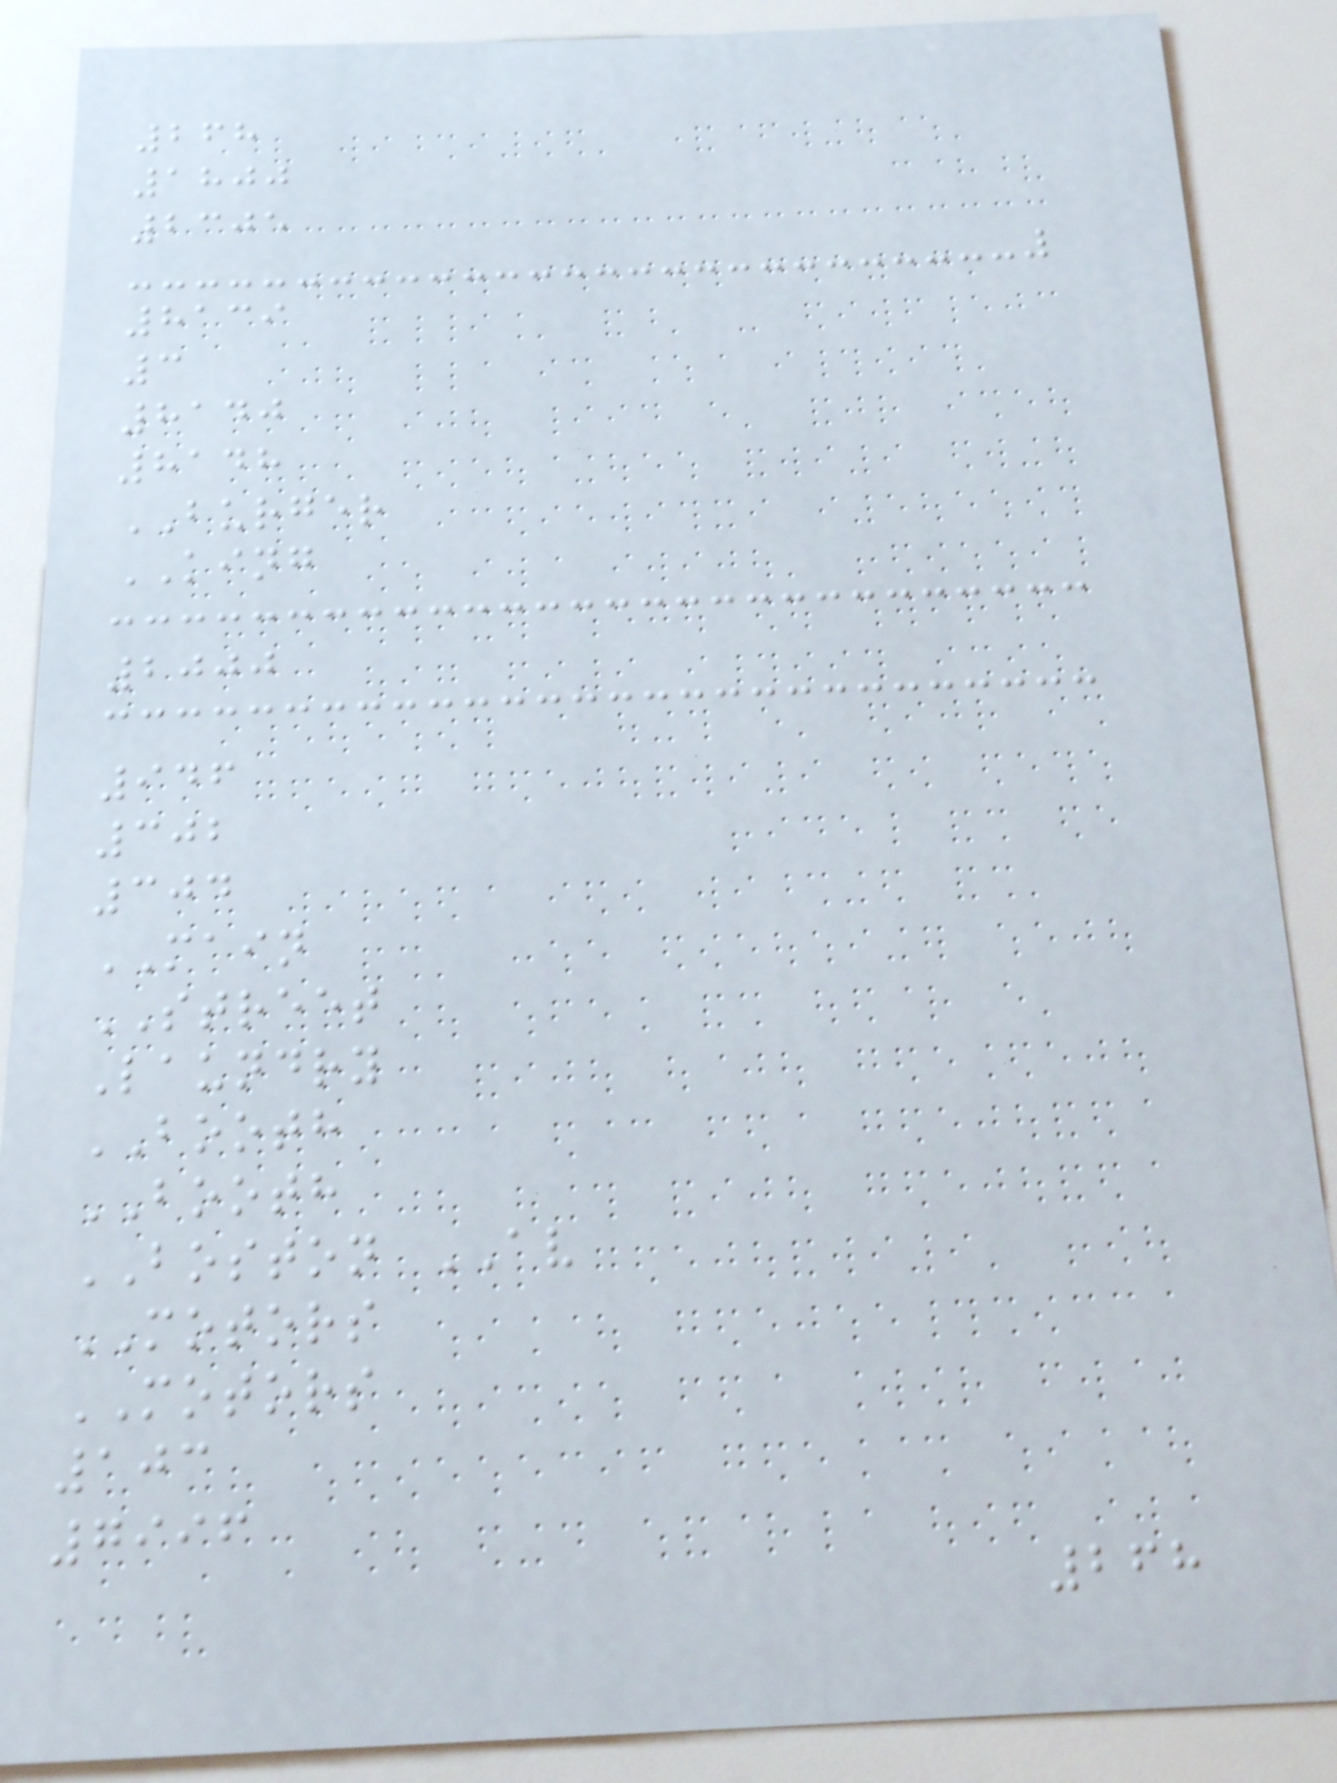268
1800
2305
8139
3
8140
8148
BURGER
KING
2000
946
302
304
MAIN
STREET
Laundry
BOOTH
BOOTH
BOSTON AV
MOTORS
MOTORS
103
7996
268
